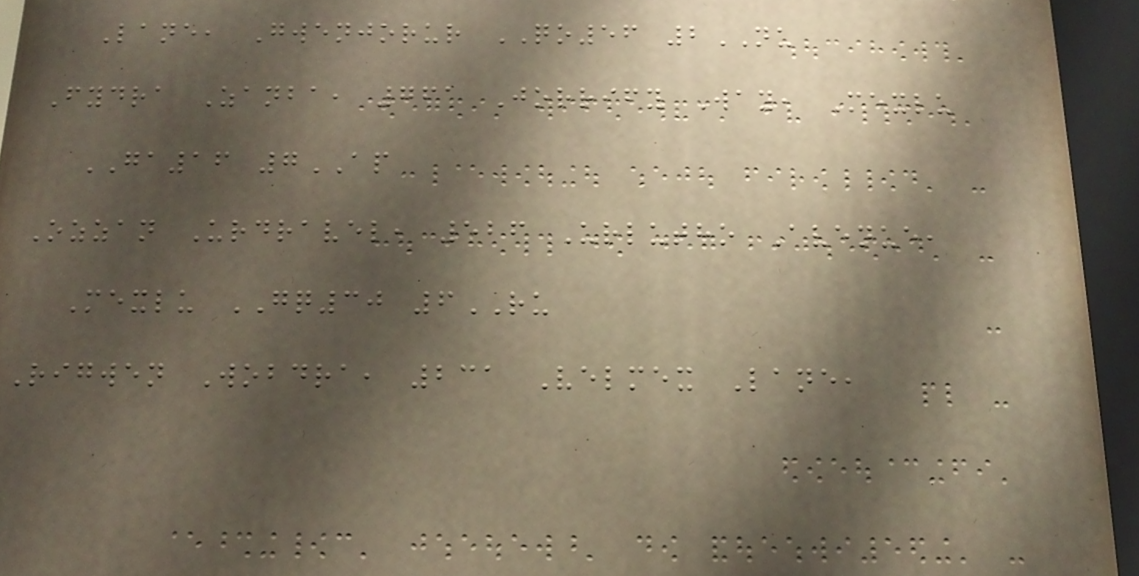Lane, Gwenjorur QO56 2NU
Fydra Zanba, 761 Jorrify Way, Mexlu
GA16 7AP
Ozzan Urdravel, 526 Urlutho Avenue,
Mexlu GQ30 6RU
Rigwen Wobdra, 231 Velmex Lane,
